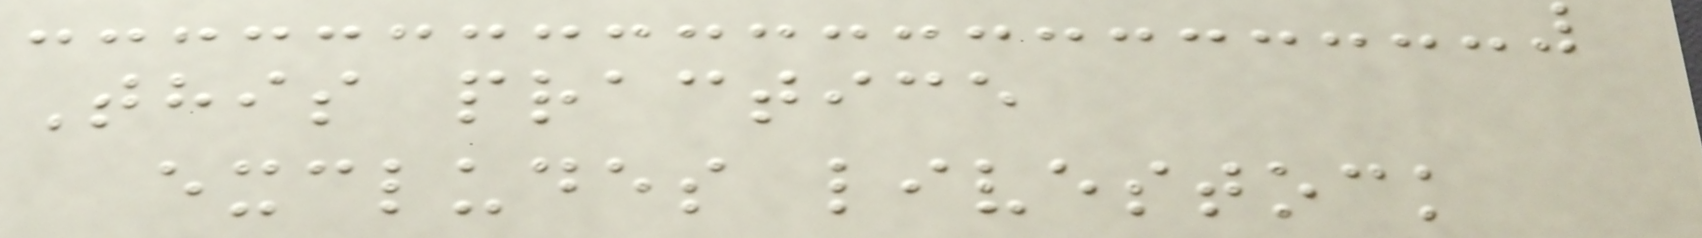This practice
excludes livestock
